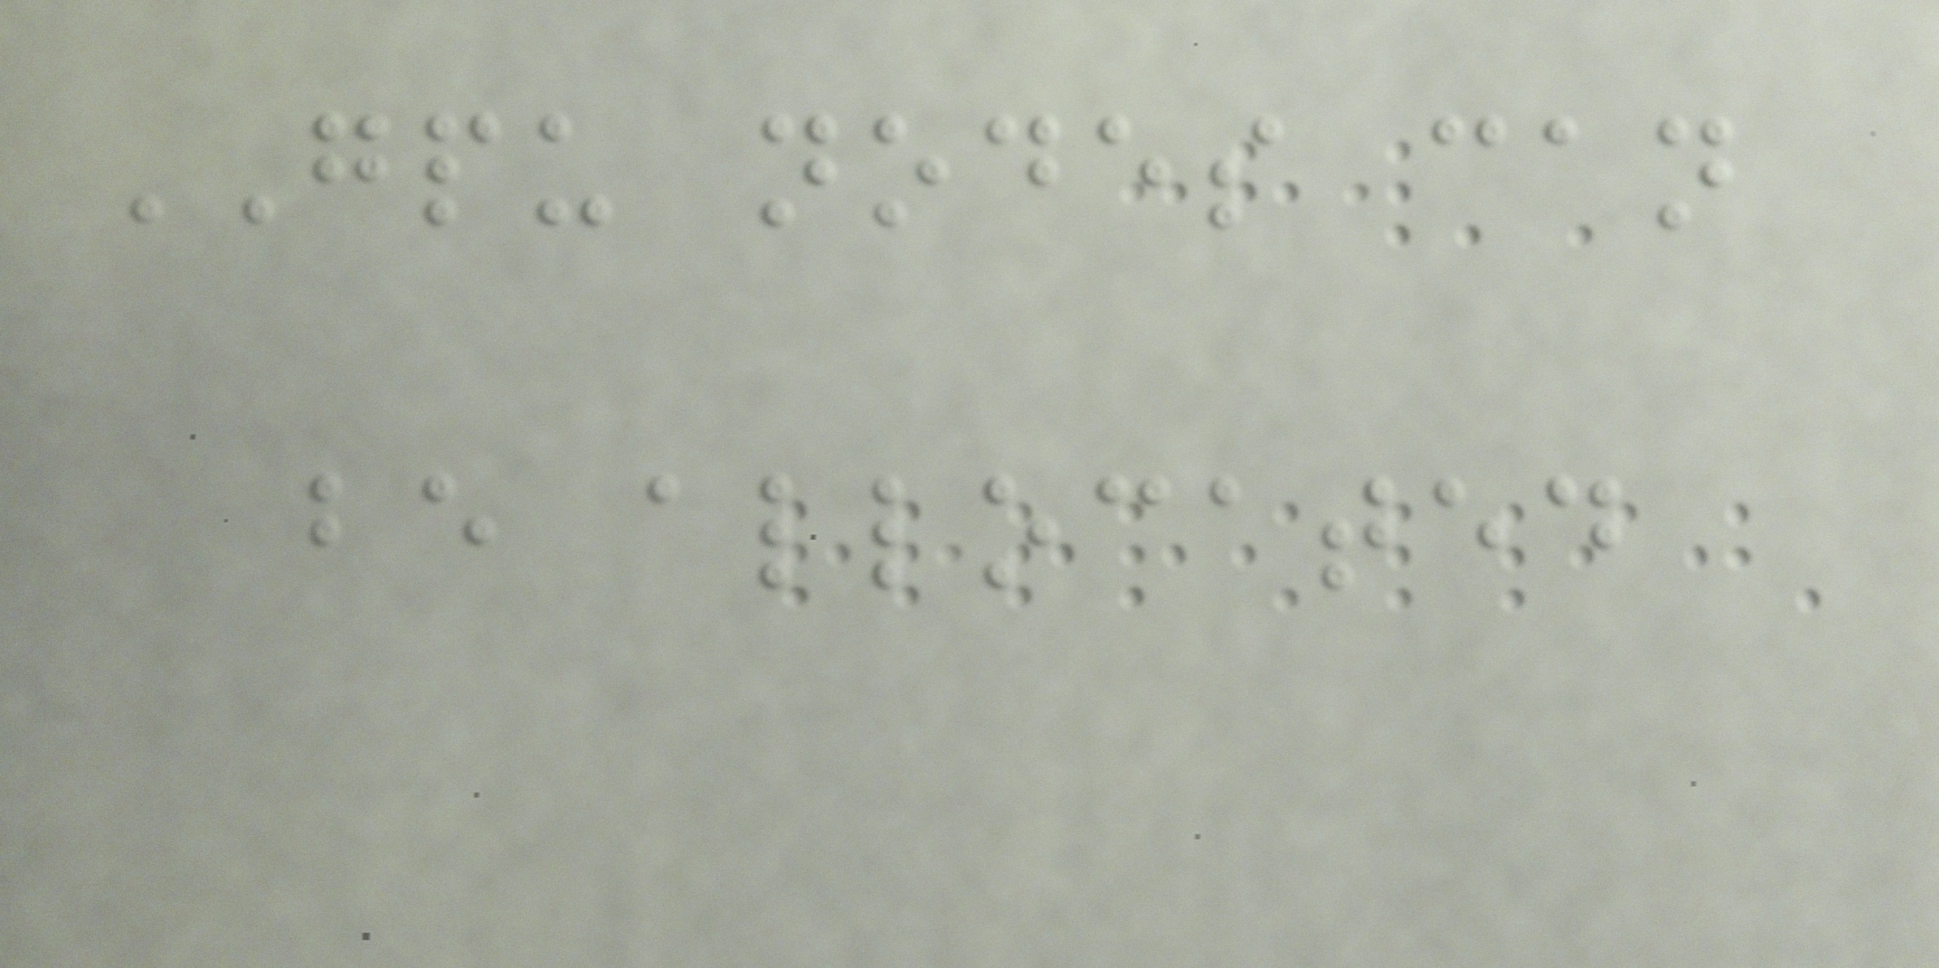GPU nodes can
be allocated
